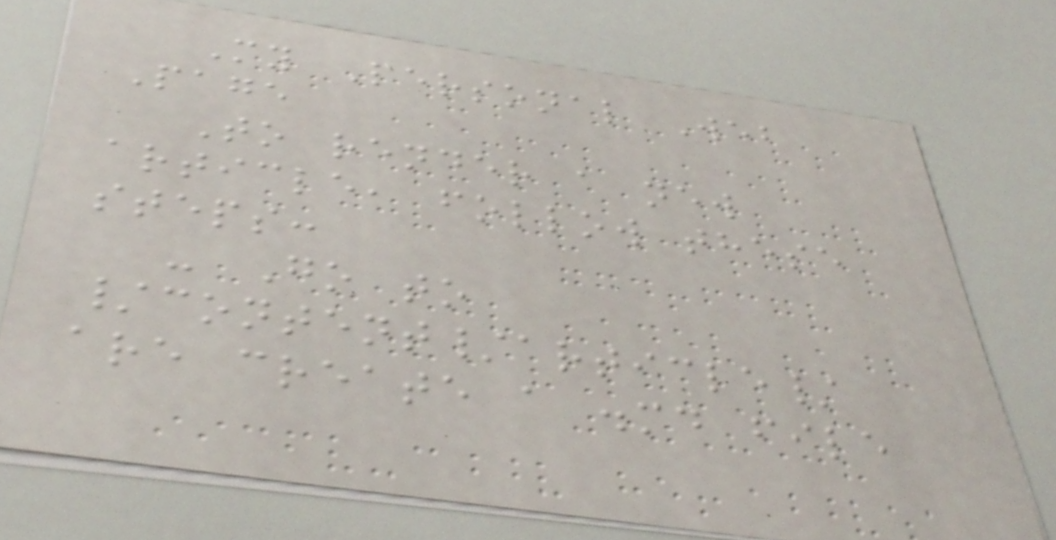My Personal Web
Page
To render a new
article, follow these
steps:
- Go to
/content/article/
are create a .md file
